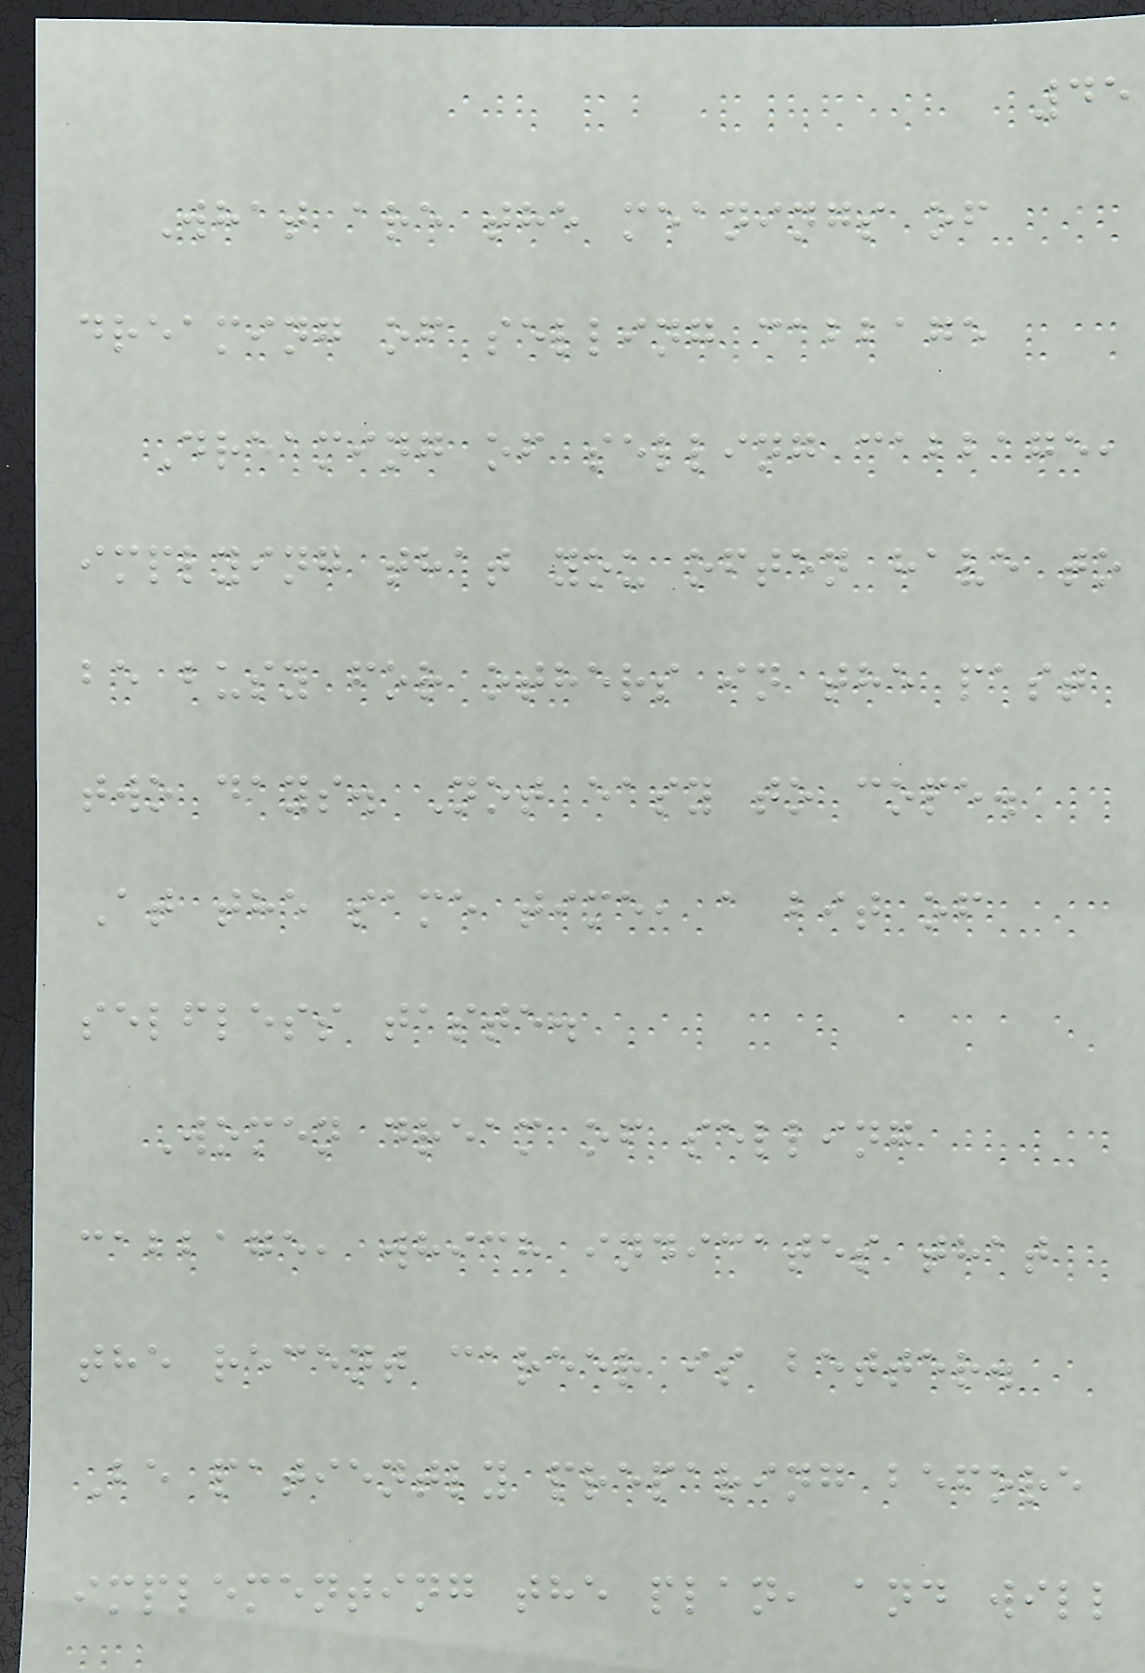45
What are the meanings of
dreaming of selling cabbage
Dreaming of selling cabbage,
implying that you often have to
be busy for others in the past
two days. Not easy to cope.
At the same time, a bit of
selfless taste.
Women dream of selling
cabbage, which indicates that
the recent career is better.
Be patiently preparing before
implementing the plan, and will
